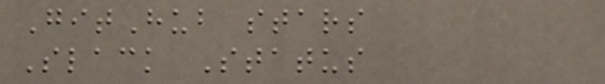GitHub stars
Slack Status
